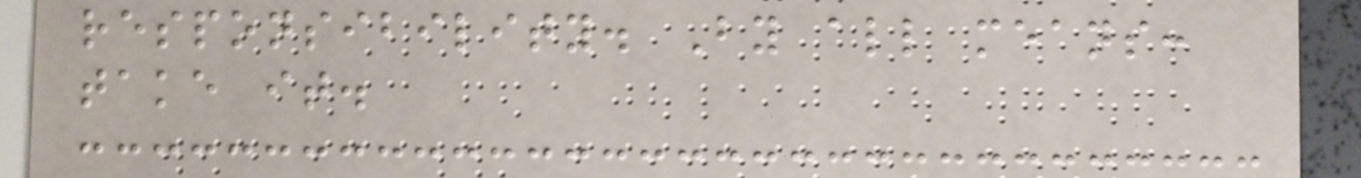responsibility. By all means:
take it.
